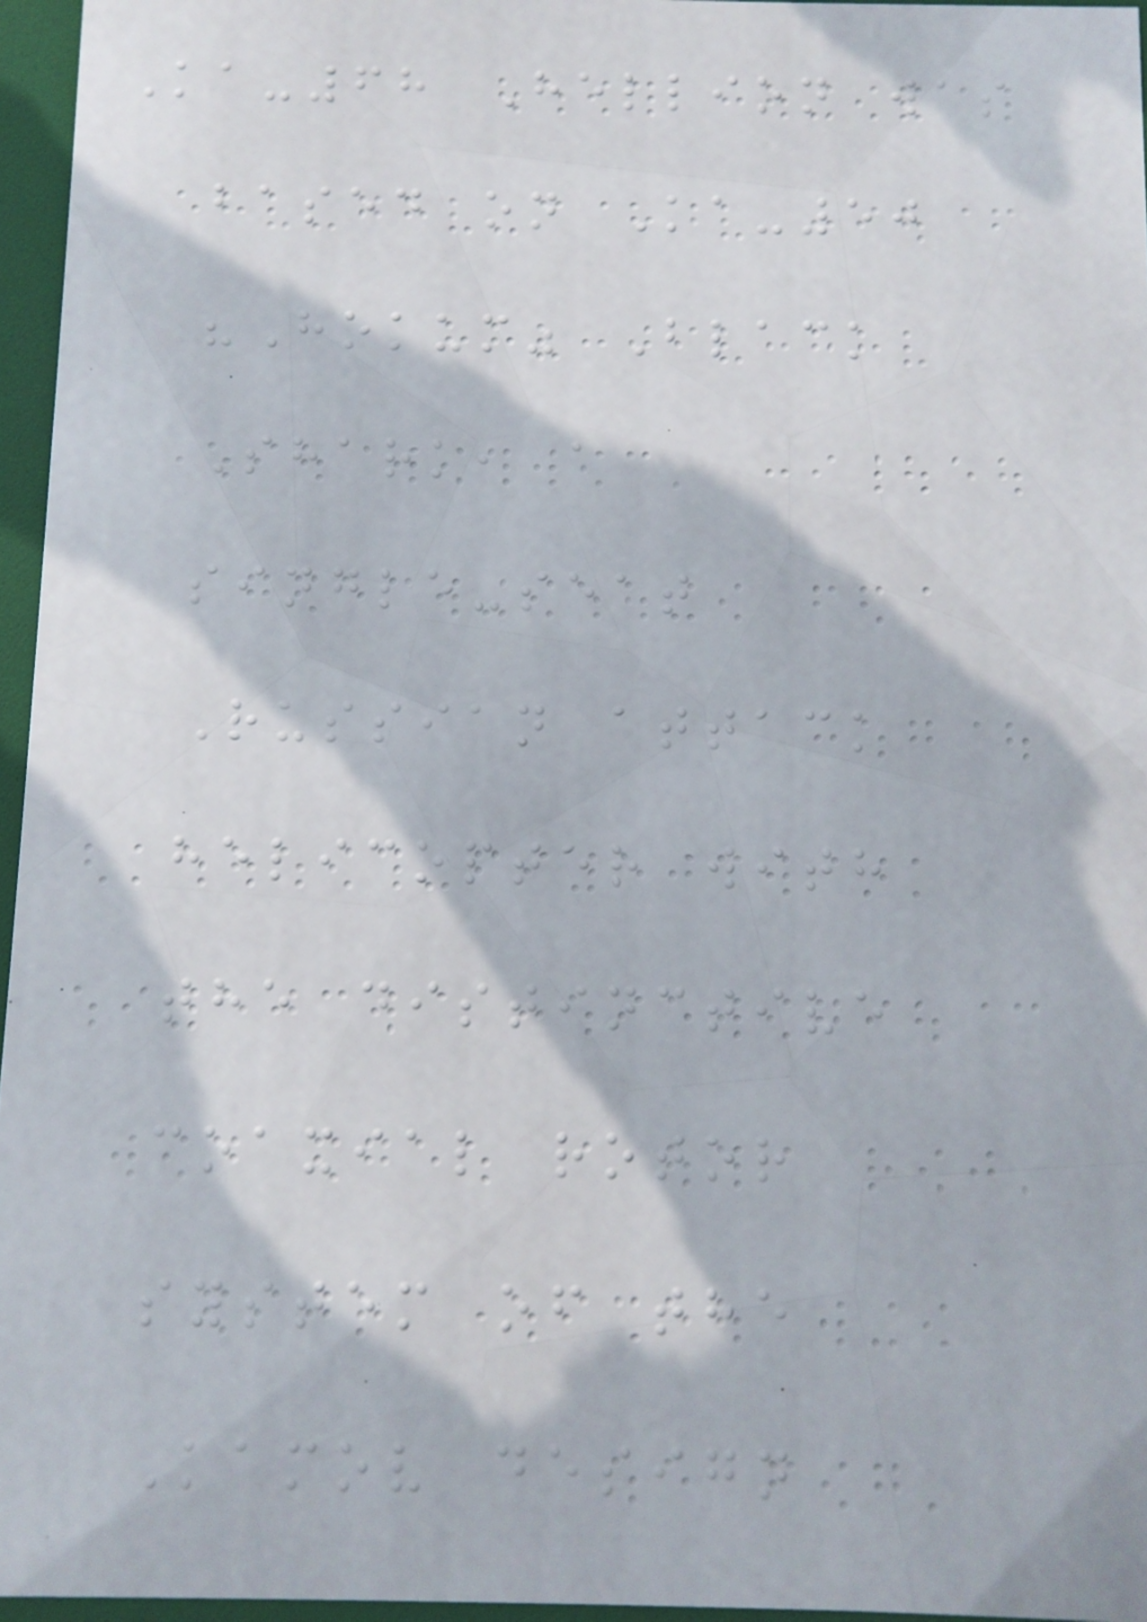Ka-68 Hellion was
based on Ka-50
"Hokum" Black
Shark, a
single-seat
Russian attack
helicopter with
the distinctive
coaxial rotor
system of the
Kamov design
